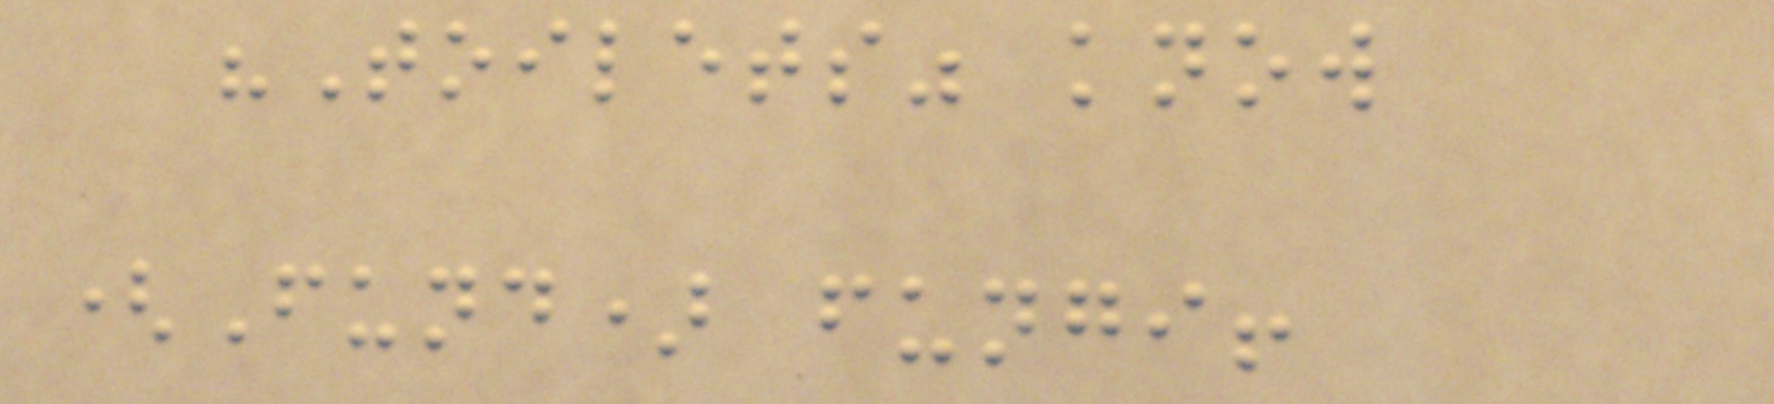"Toilets" know
(Fund) fungi!
